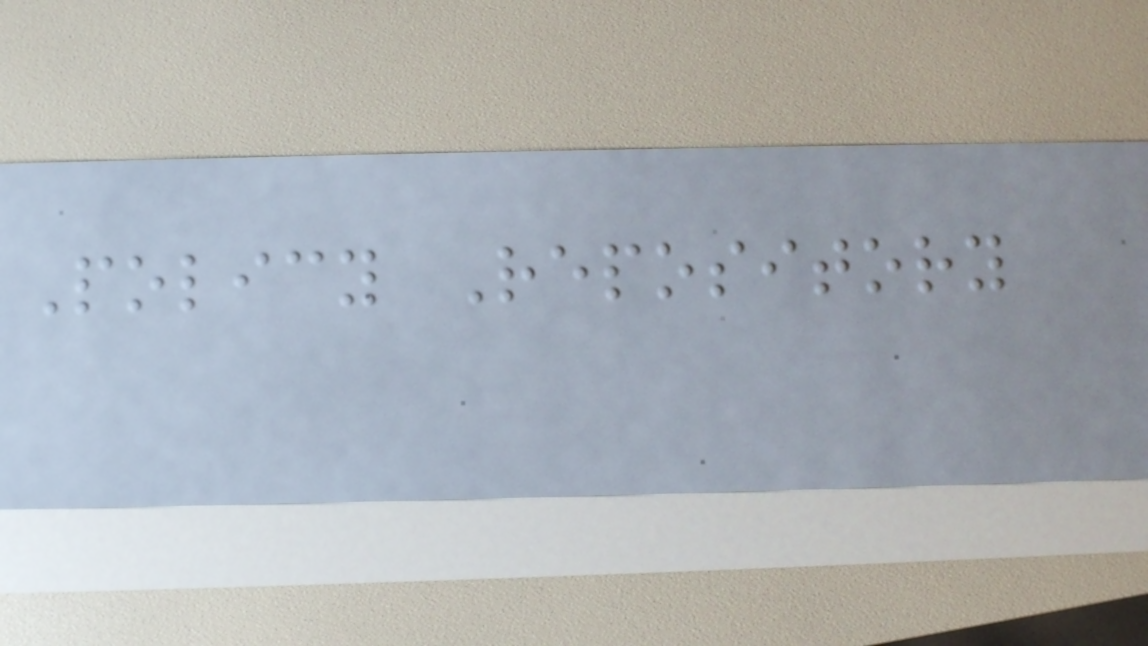Policy Repository
